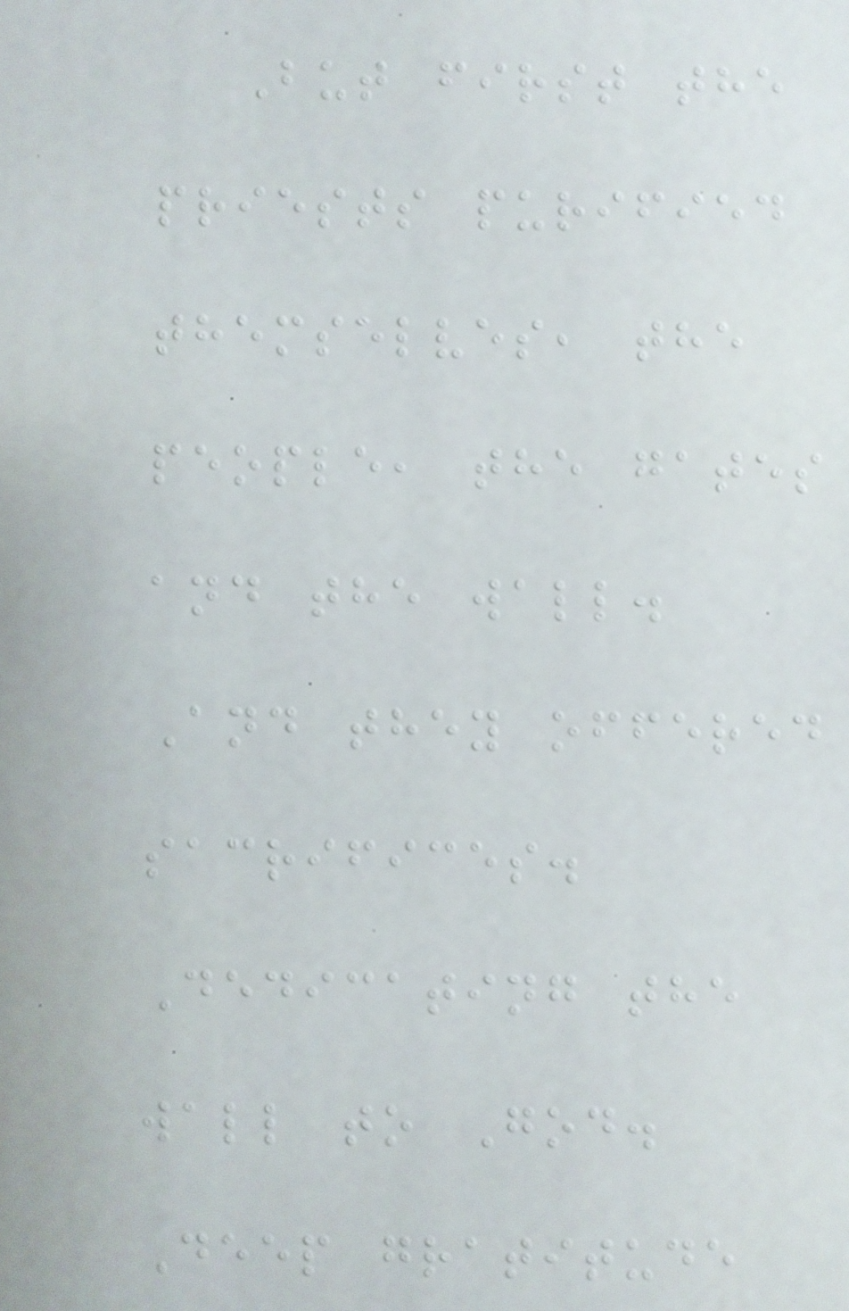But first the
priests purified
themselves, the
people, the gates
and the wall.
And they offered
sacrifices.
Dedicating the
wall to God.
Deep gratitude
